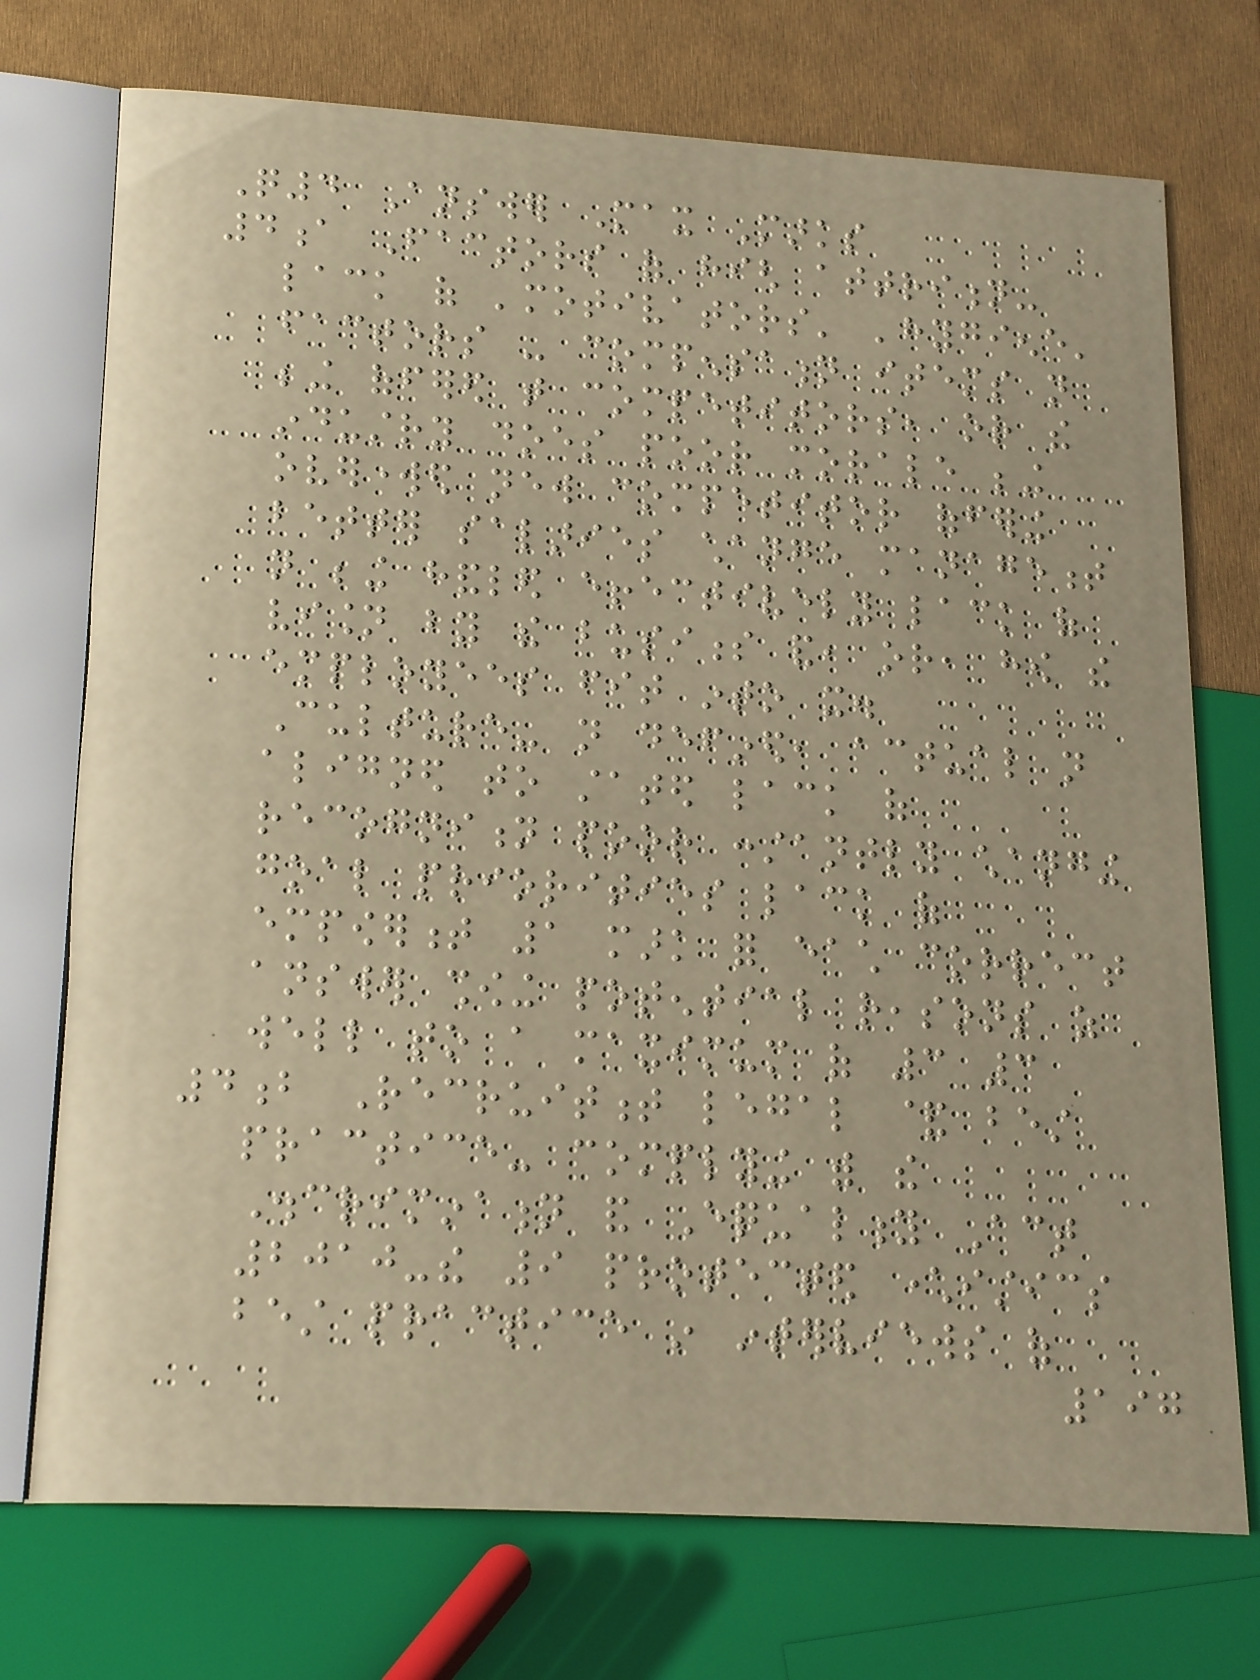Q4 Answer Max Marks
4a Factors of high attrition-
lack of 'motivators' 'hygiene'
factors - compensation items not
being offered that competitors, or the
industry does poor morale being
overworked new competitor offering
better salaries change management
not being handled effectively lack of
vision by the business and, or, how the
employees fit into it.
Culture- not defined, actual not
aligned to stated lack of
recognition poor constantly changing
goal priorities lack of
empowerment 1 mark for each correct
answer showing potential reasons as
well to a maximum of 3 3
4b Recruitment legal & best
practice- complying with the
Discrimination and Equality Act
2010-the 9 protected characteristics
best practice in interviews of
197
